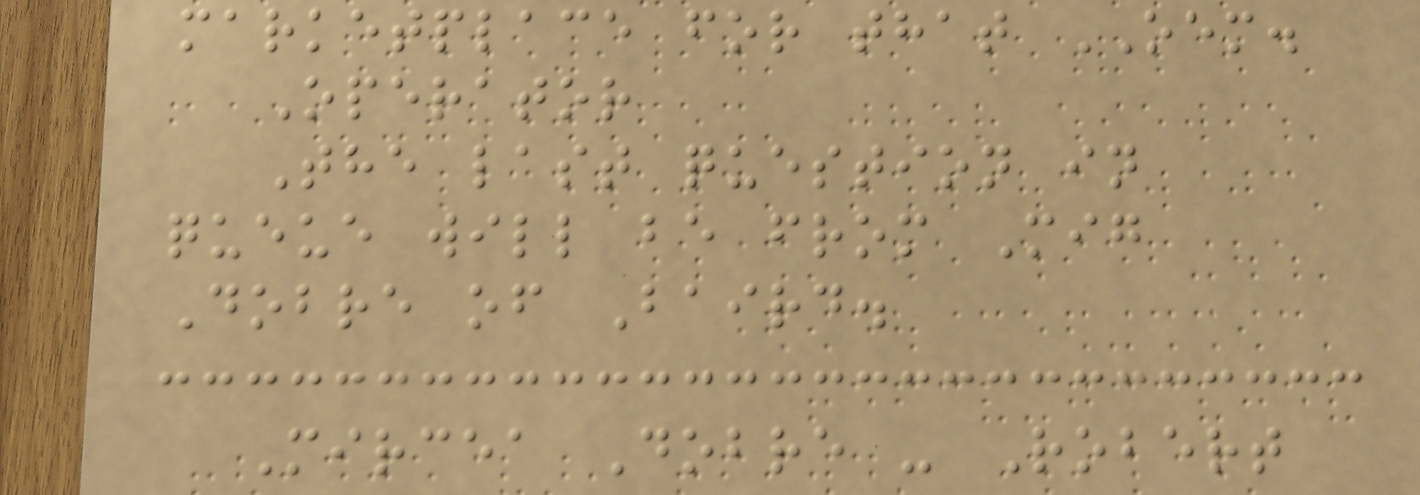marketplace for that OEM.
Operator
The last question in
queue will be from Mig
Dobre of Baird.
Mircea Dobre - Robert
